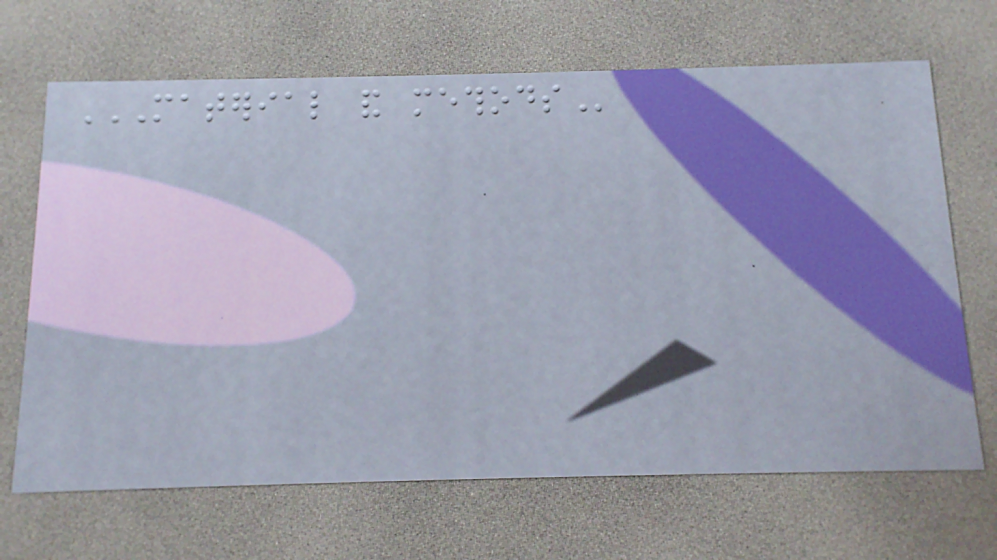MATERIAL AND METHODS
